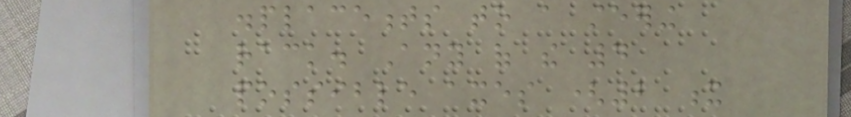displacements to a steering
rack. Any of the 4
possible axes (2 x
